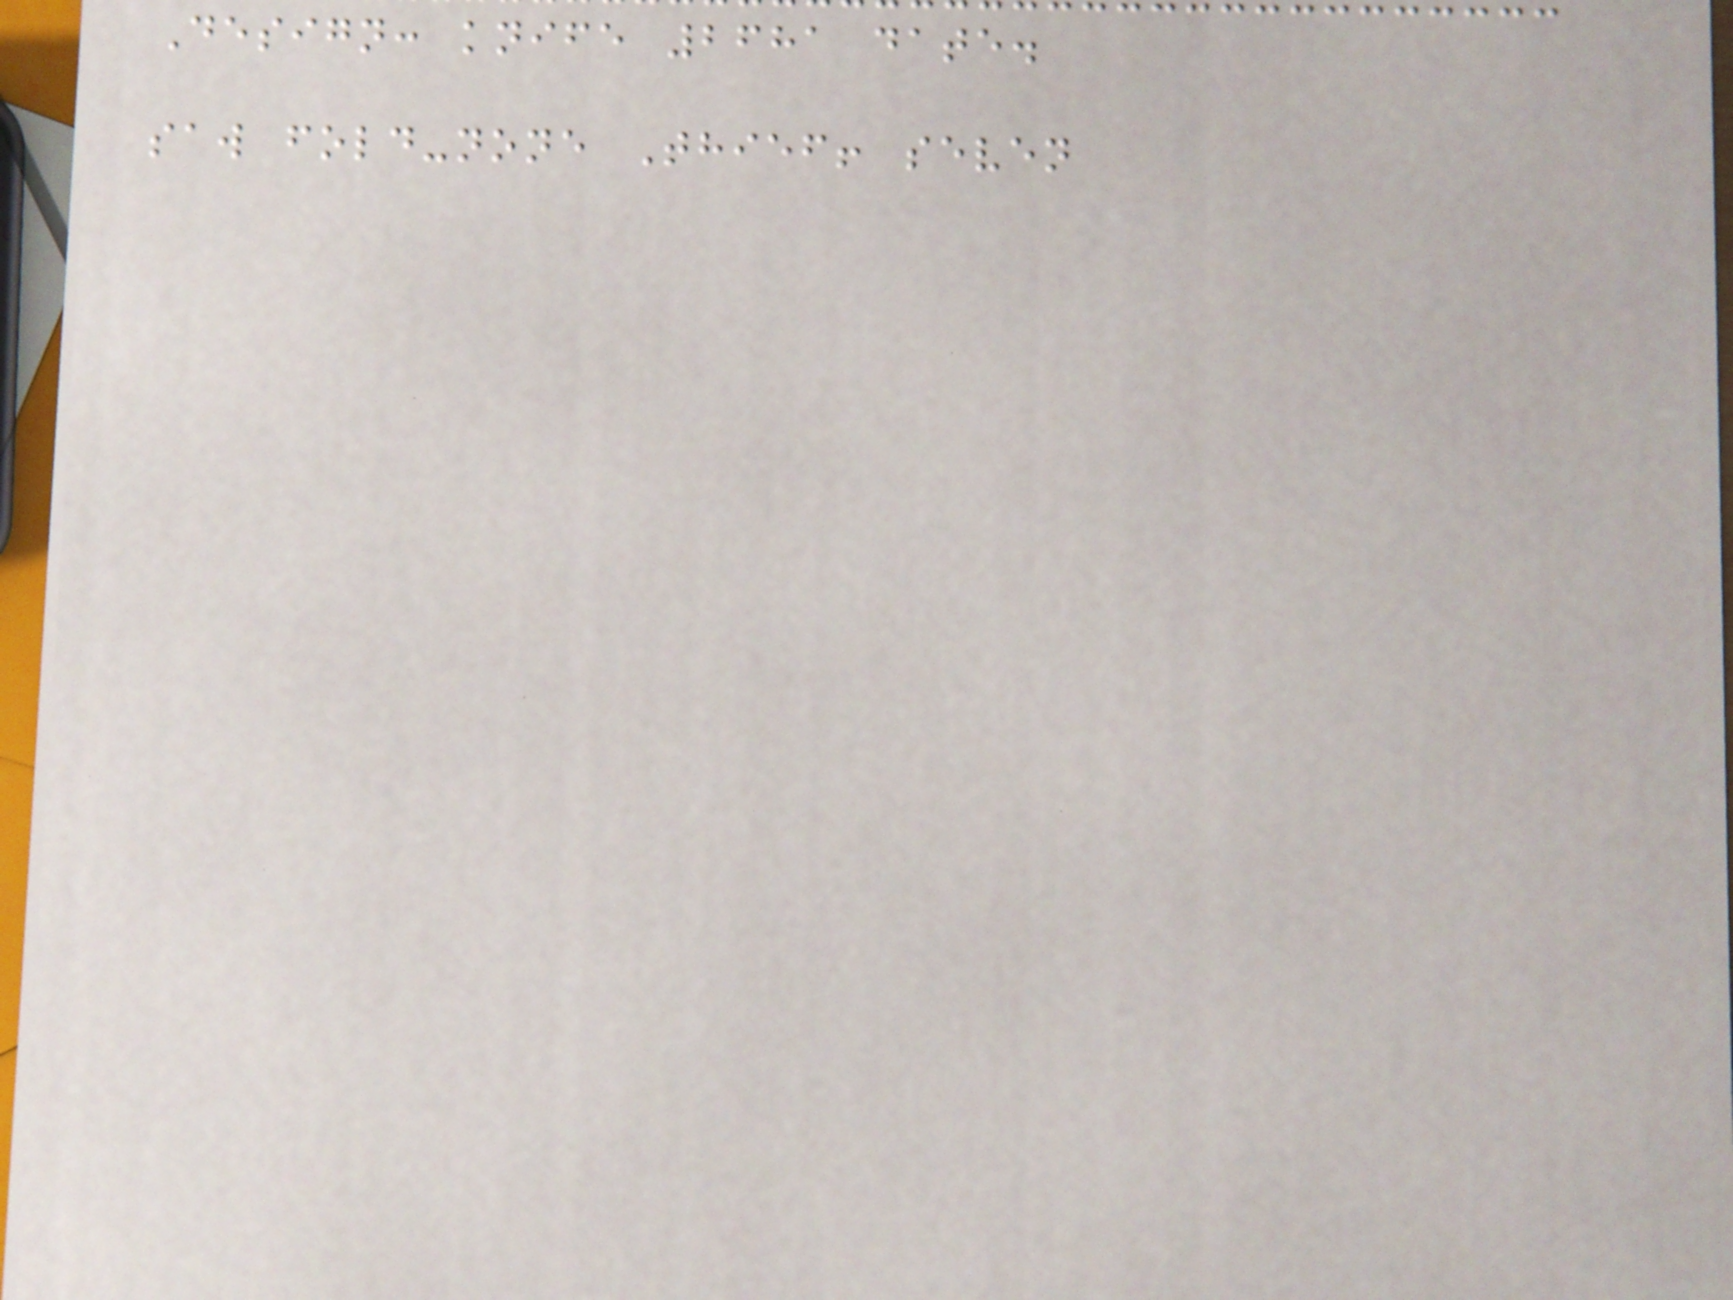Design: knife 2681 date.
saw fold-none Thief! seven
